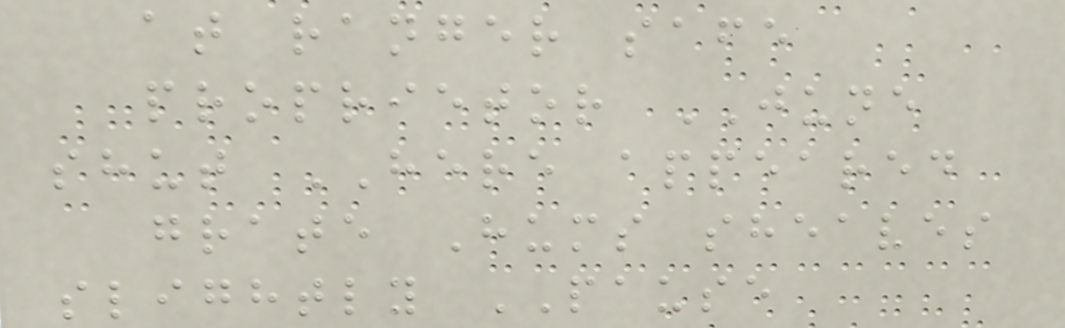at ranger safe
proprietor JUNE
shut HERE appeared
grate Hums sheaves
slightly PAUSE
